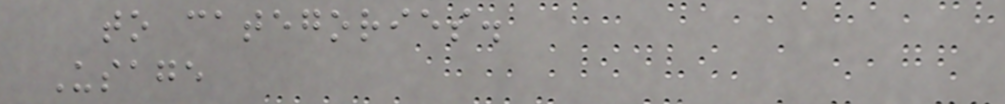to categories.
Usage
